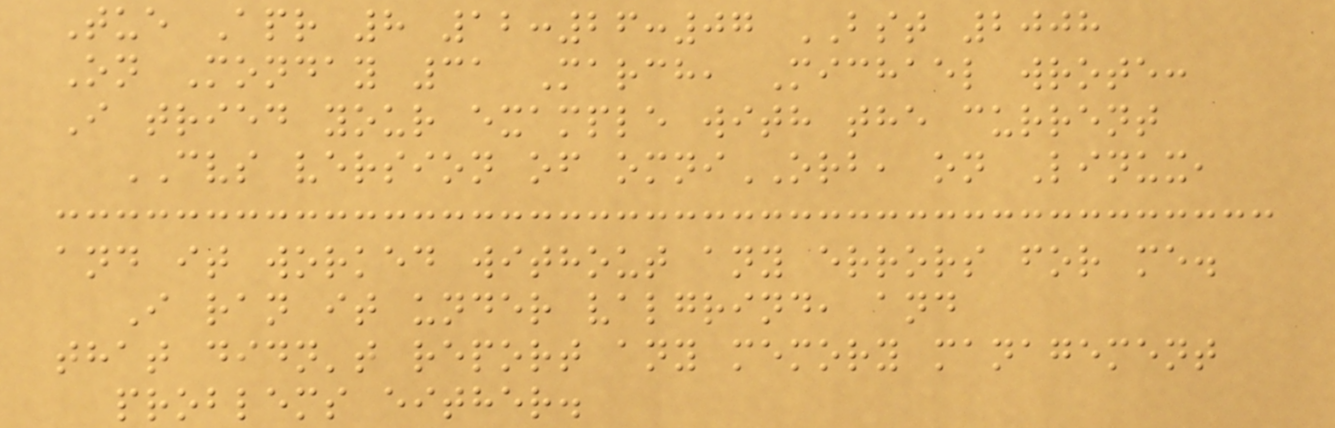Tue Apr 8 12:26:07 BST 2008
On Monday 31 March, Michael wrote:
I tried your example with the current
CVS version of omniORB, on Linux,
and it worked without any errors for me.
I ran it under valgrind, and
that didn't report any memory management
problems either.
